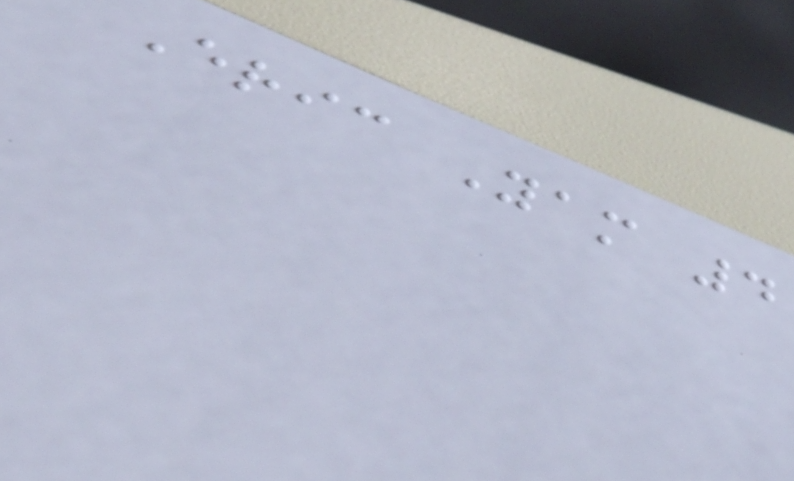Eric Yam 4
